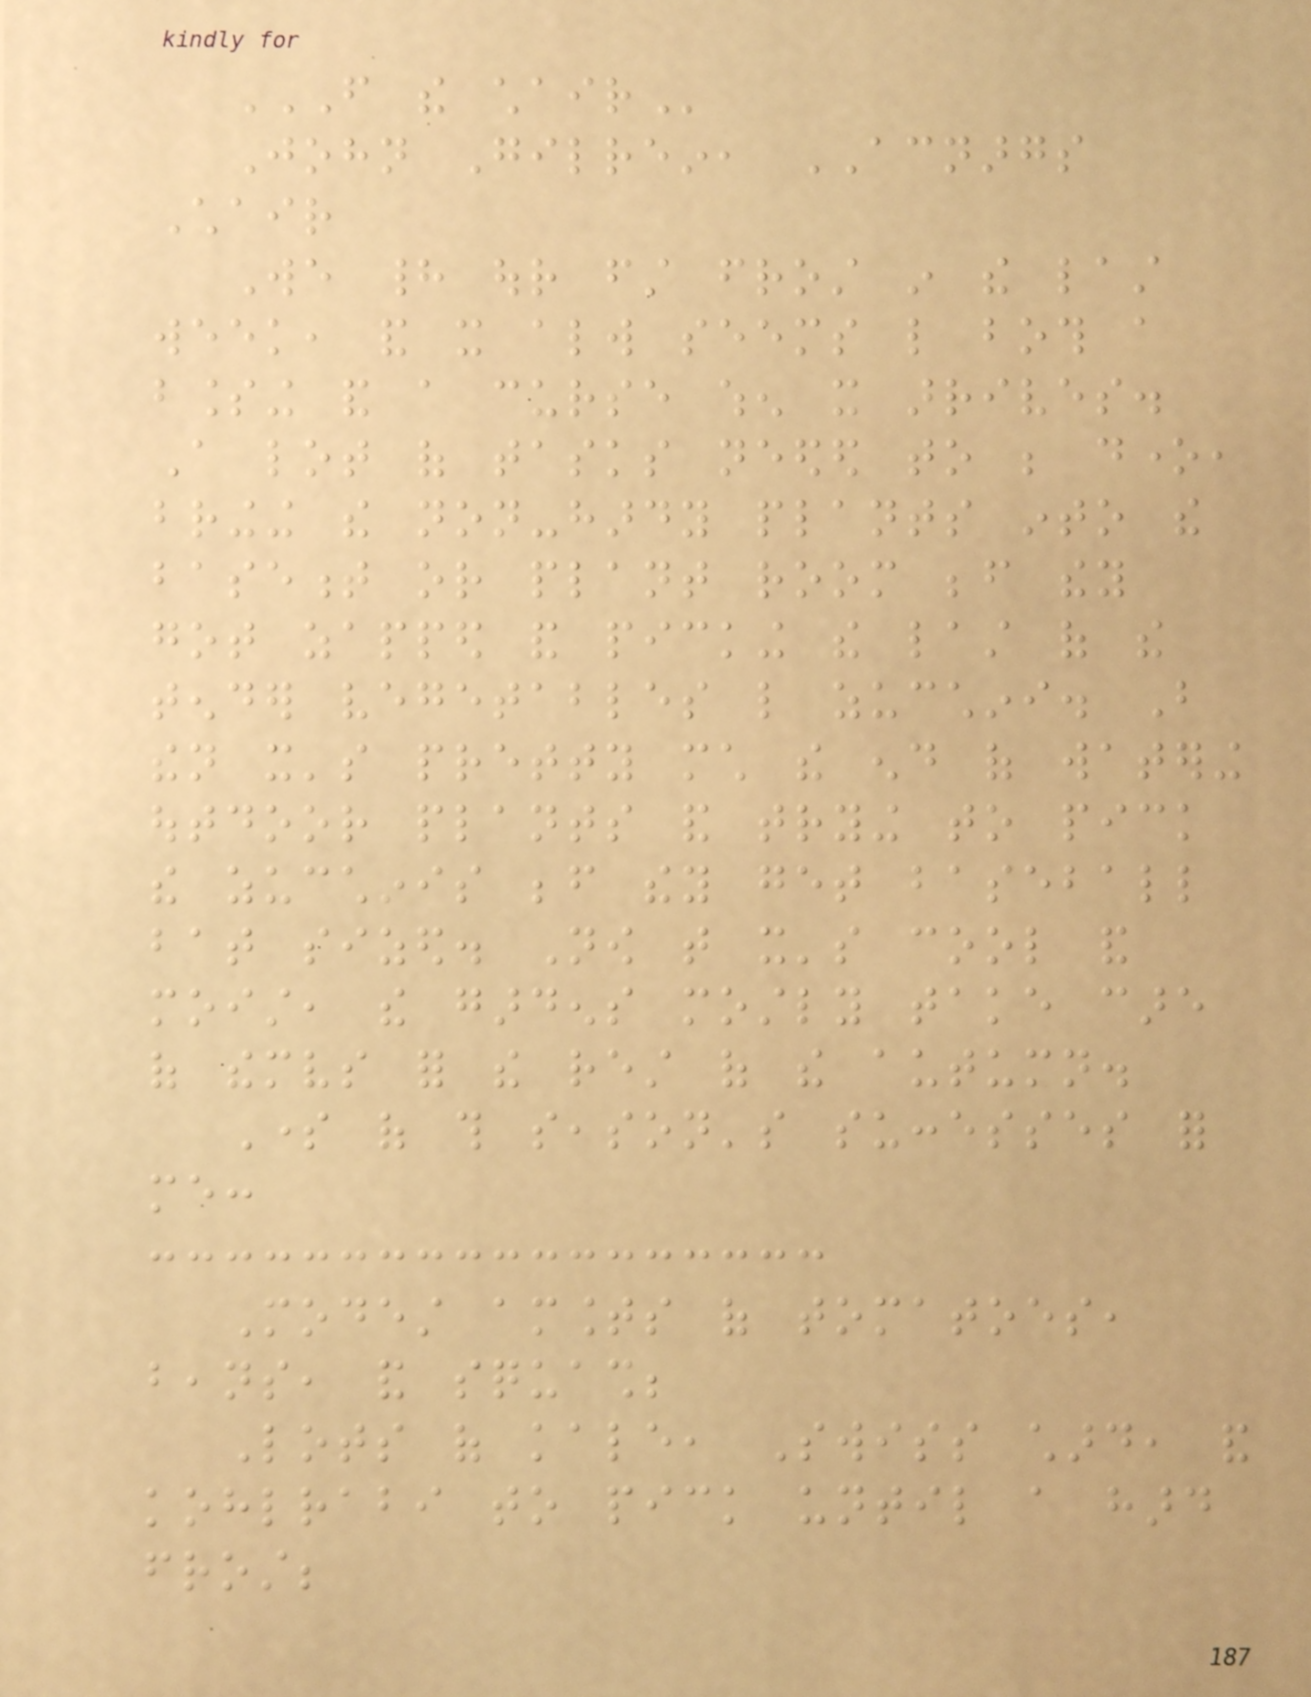FROM THE CHAIR
John Gilrein, ACNARGS
Chair
We had our first frost in the last
week, and it always seems like both a
blessing and a curse when it arrives.
A lot of tasks needed to be done,
bringing the non-hardy plants into the
basement or plant room before they
got zapped and picking the last of the
tender vegetables like zucchini. But
then it's pretty much the end of watering
outdoor plants and trying to pick
the zucchinis before they get baseball
bat sized. Now that it's cool and
moist, the gardens mostly take care
of themselves for the rest of the autumn.
Some of this season's successes for
me:
Modest amounts of tomatoes,
beans, and squash;
Lots of kale, Swiss chard, and
kohlrabi to pick until a hard
frost;
